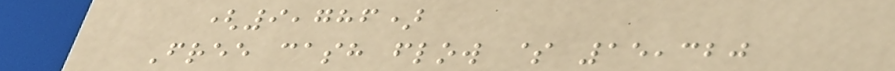(9,786)
Free cash flow $ 15,320
